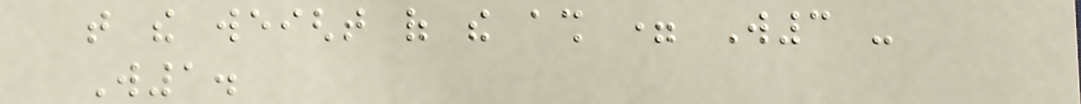that the weight of the ash = W3 -
W1.
